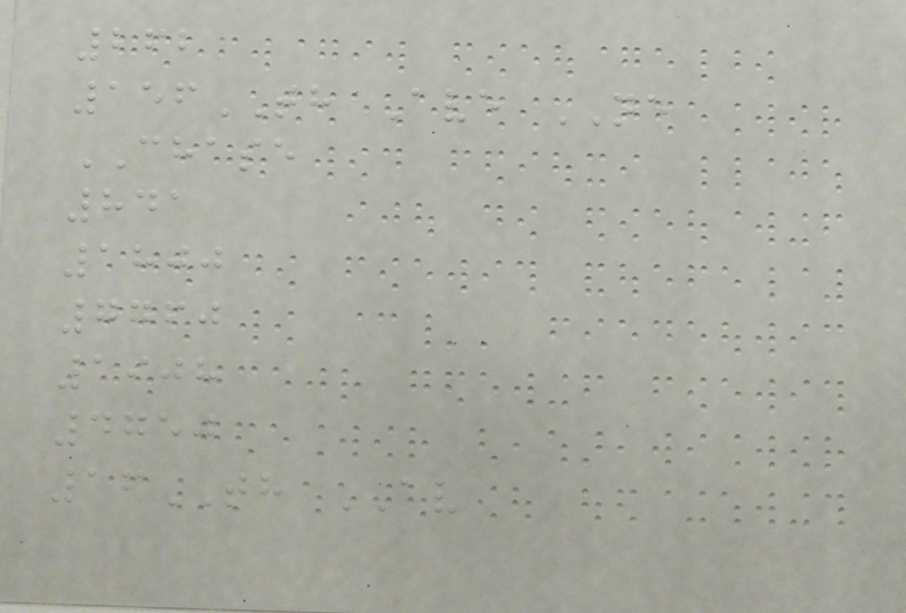262
156TH Ave NE
CHASE
841
1800
7760
1908
4750
16TH AV
